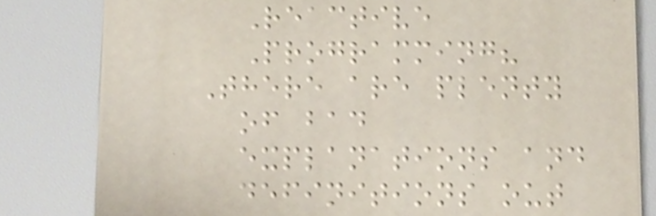Reactive
Programming?
There are plenty
of bad
explanations and
definitions out
